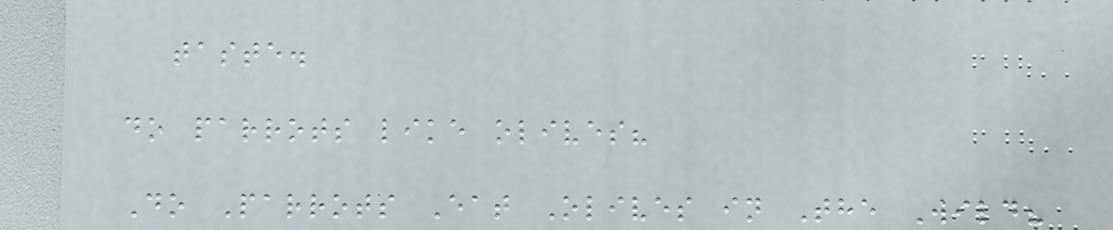taste.
do parrots like olives?
Do Parrots Eat Olives in The Wild?
